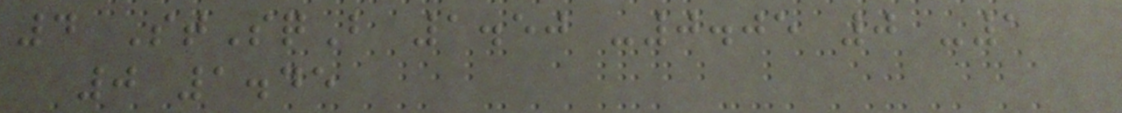4 StSqB 1.50 -0.05 0 -1
0 1.45
